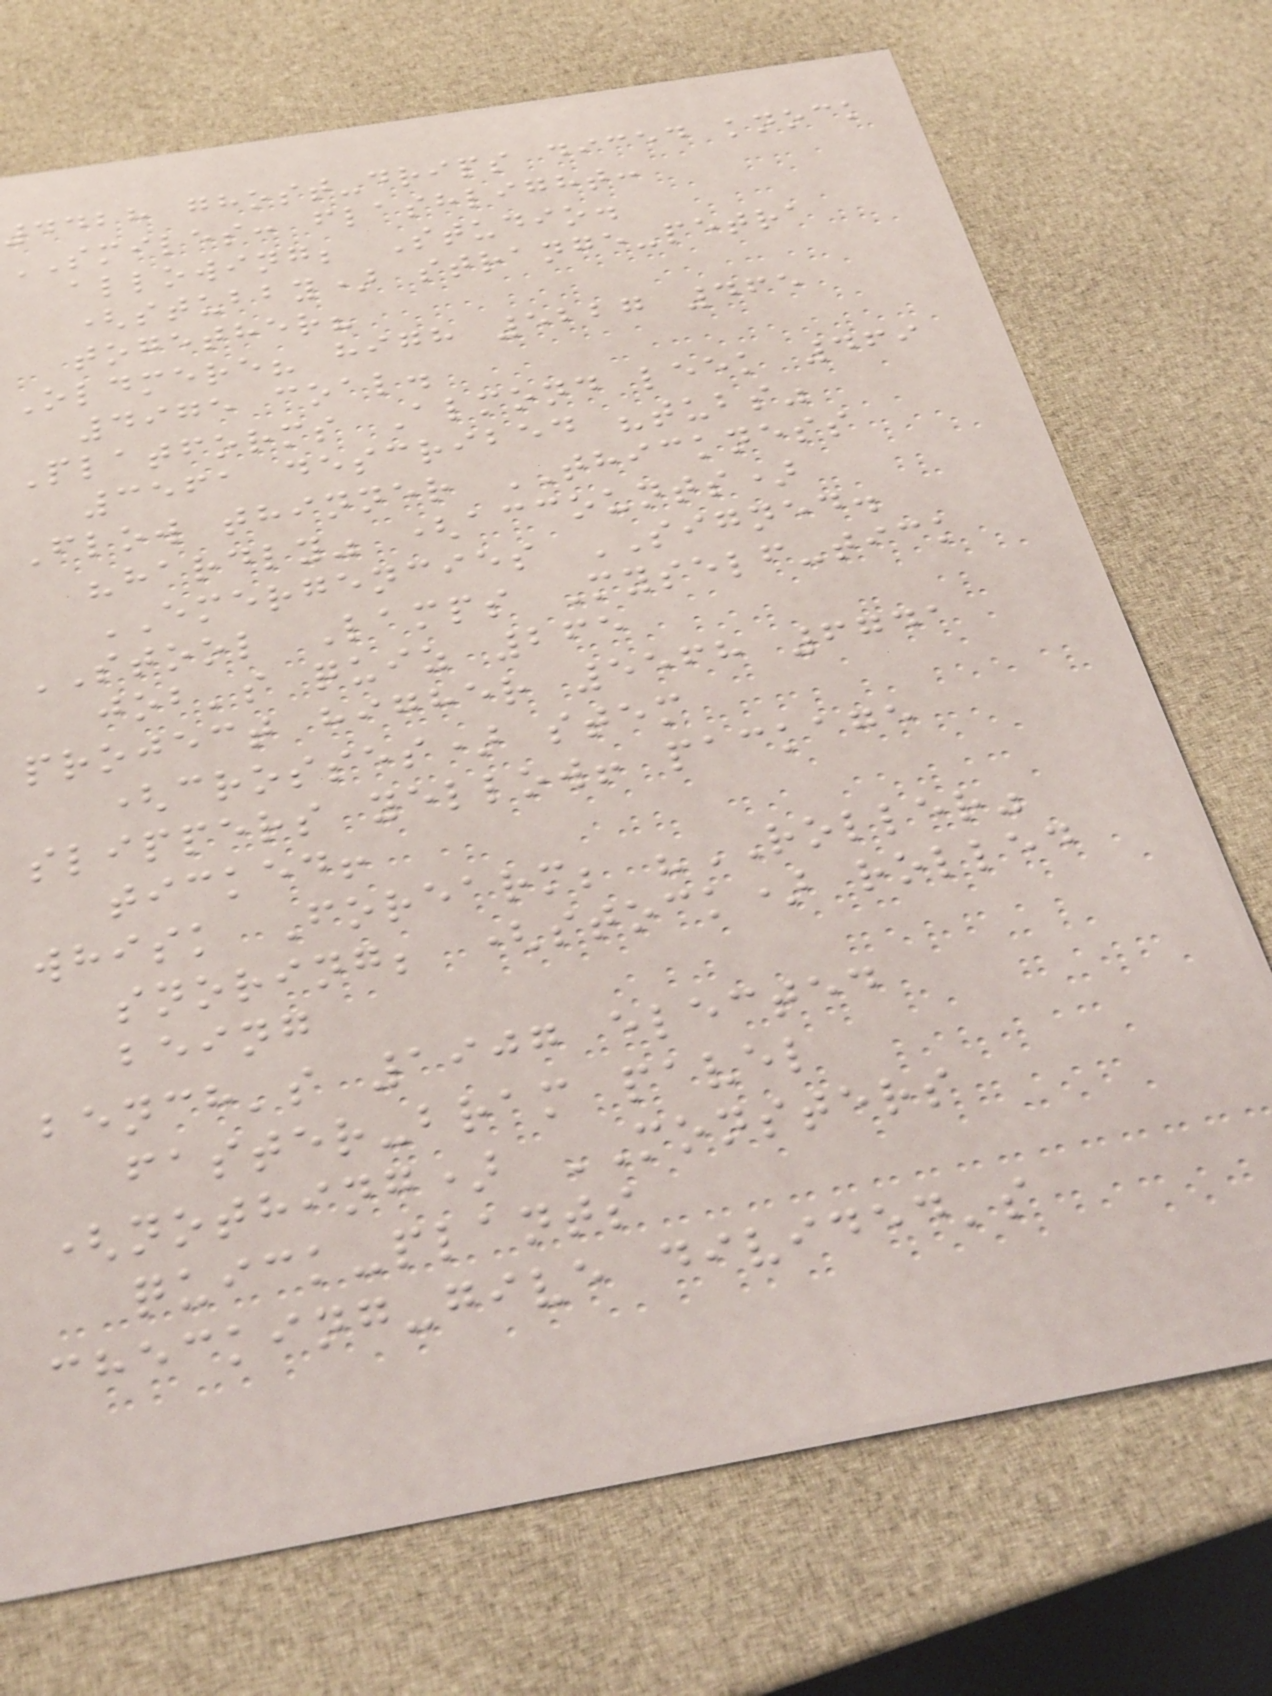4428 ghost-drips diced knock
SMILES: flashlight:
allowing; Studio.
(stubby) strange-petra
together?
Oldmere? high 5227 465
4975 coal.
Platforms Almond leek 469
3561 described "tubs"
Flow thinner THICKNESS
"hardly" (accounts)
EMERGENCIES SIGNED.
STOOL Lamps Myself-tick
job's quiz 265
project higher 5568 6741
(crosses) stem
slippers yellow! package
ticked!
whisk Forearm; "ROLLER"
snoring; (stock) rolled
being
bench's 1907 elected
faster-bram pavel
(nothing) MONSTERS
quick-plants
checking-give divided's
